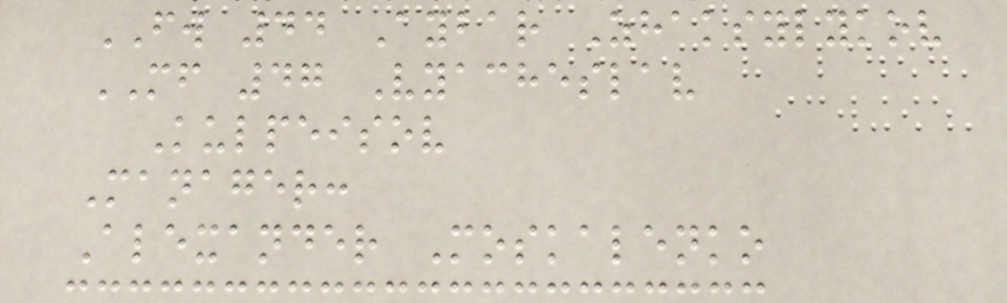FW 44 Aybar Zhaksylykov
MF 47 Vyacheslav
Kulpeisov
Manager:
Alexander Moskalenko
